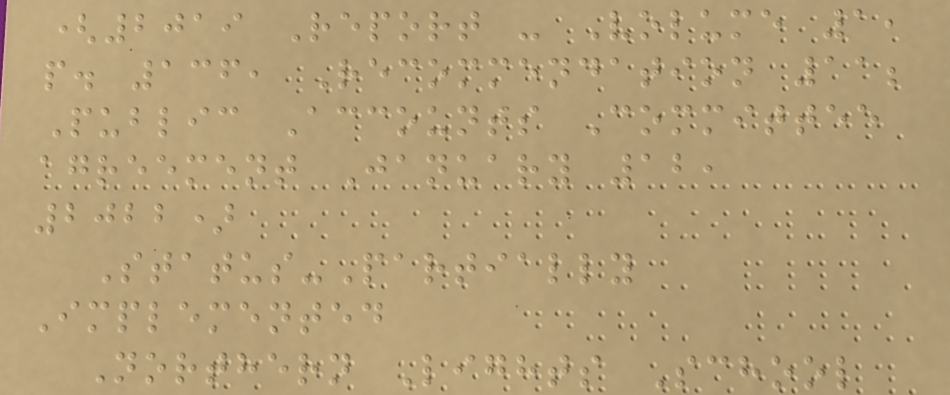(2019 Report - Volume 1,
p. 136, Recommendation 11;
Public Accounts Committee
agreement January 12,
2022)
Status-Partially
Implemented
Northern Lights School
